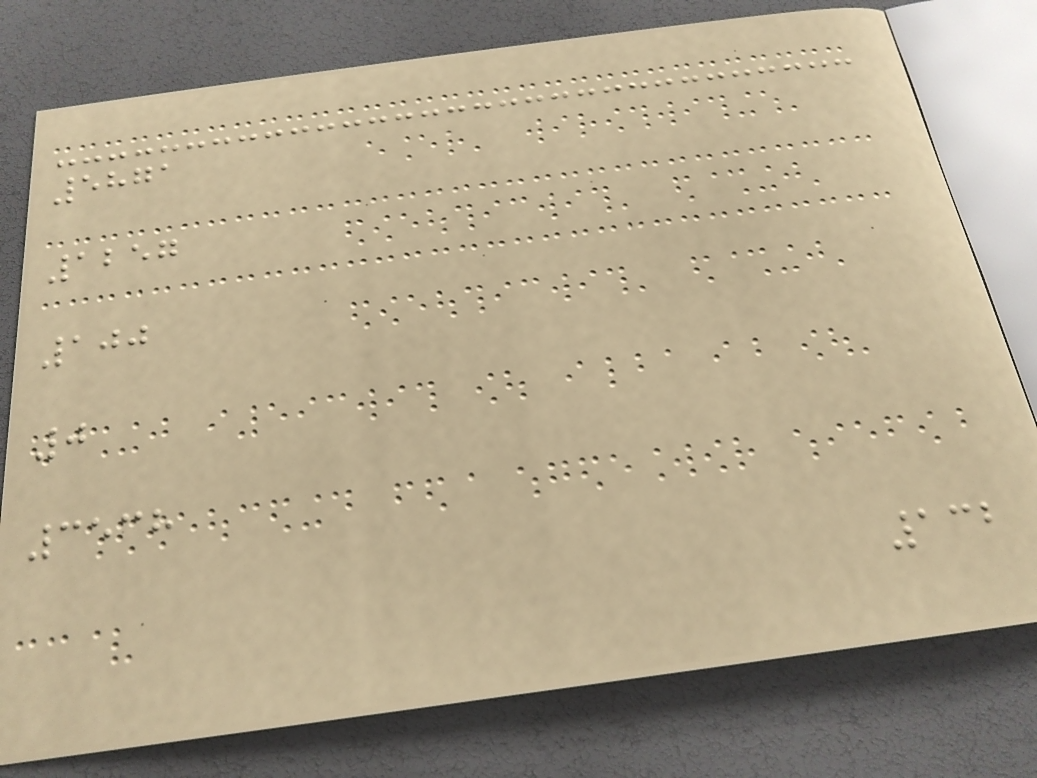5871
1257
100
0
3538
132
